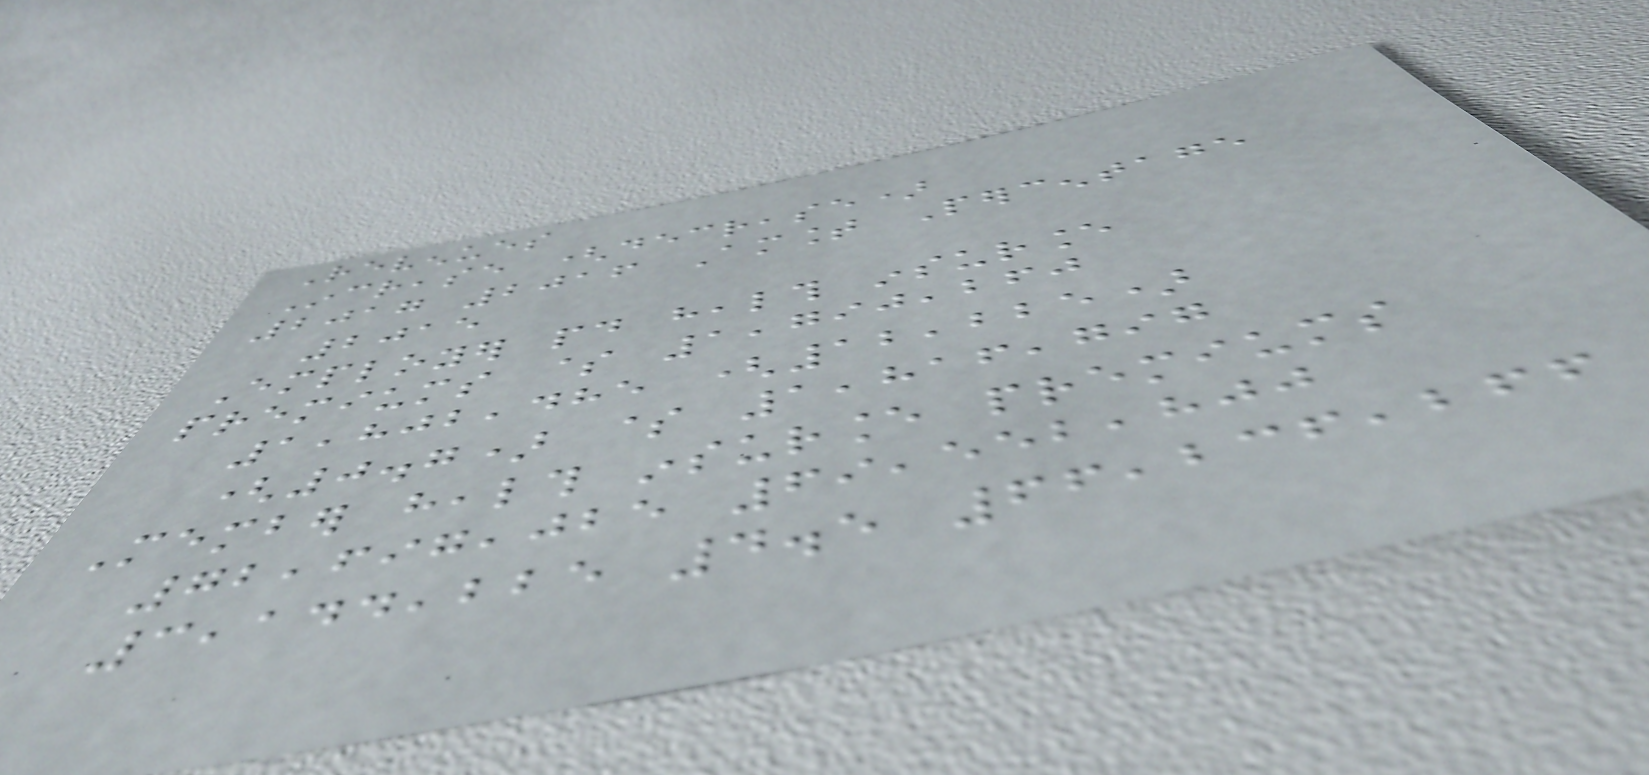Revenues
Increase (decrease)
2017 2016 Amount Percentage
2015
Employer paid health insurance
premiums $ 1,790,260
1,802,485 (12,225)
(0.7) $ 1,816,797
Member health insurance premiums
72,697,025 69,552,800
3,144,225 4.5 66,236,266
